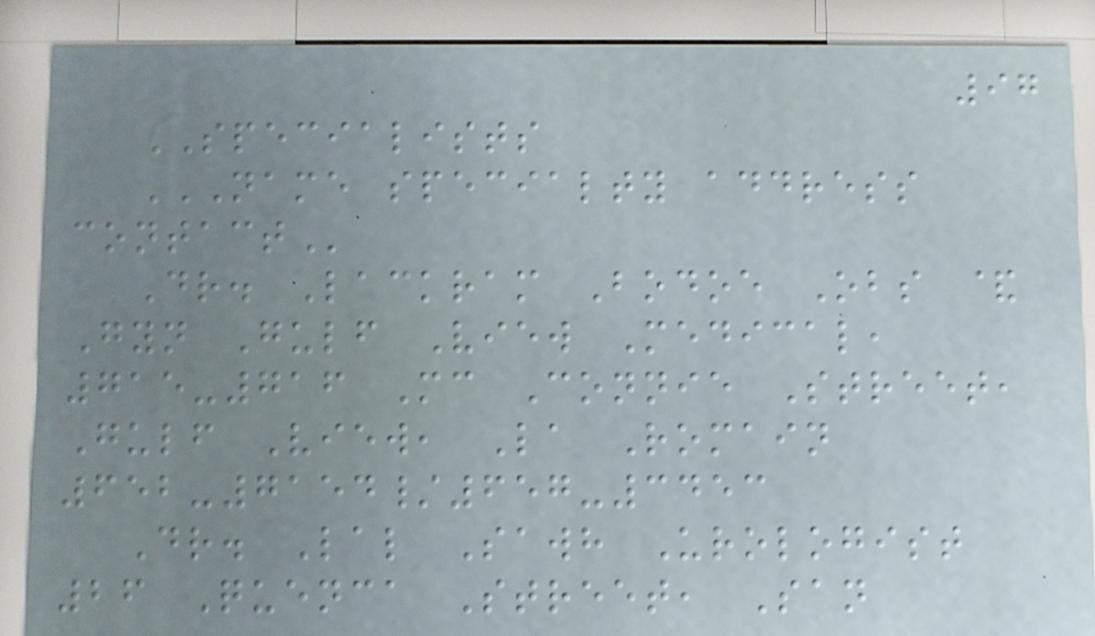97
SPECIALISTS
NAME SPECIALTY ADDRESS
CONTACT
Dr. Lackram Bodoe Obs &
Gyn Gulf View Medical,
715-716 Mc Connie Street,
Gulf View, La Romain
652-7154/657-3453
Dr. Lal Sawh Urologist
26 Quenca Street, San
